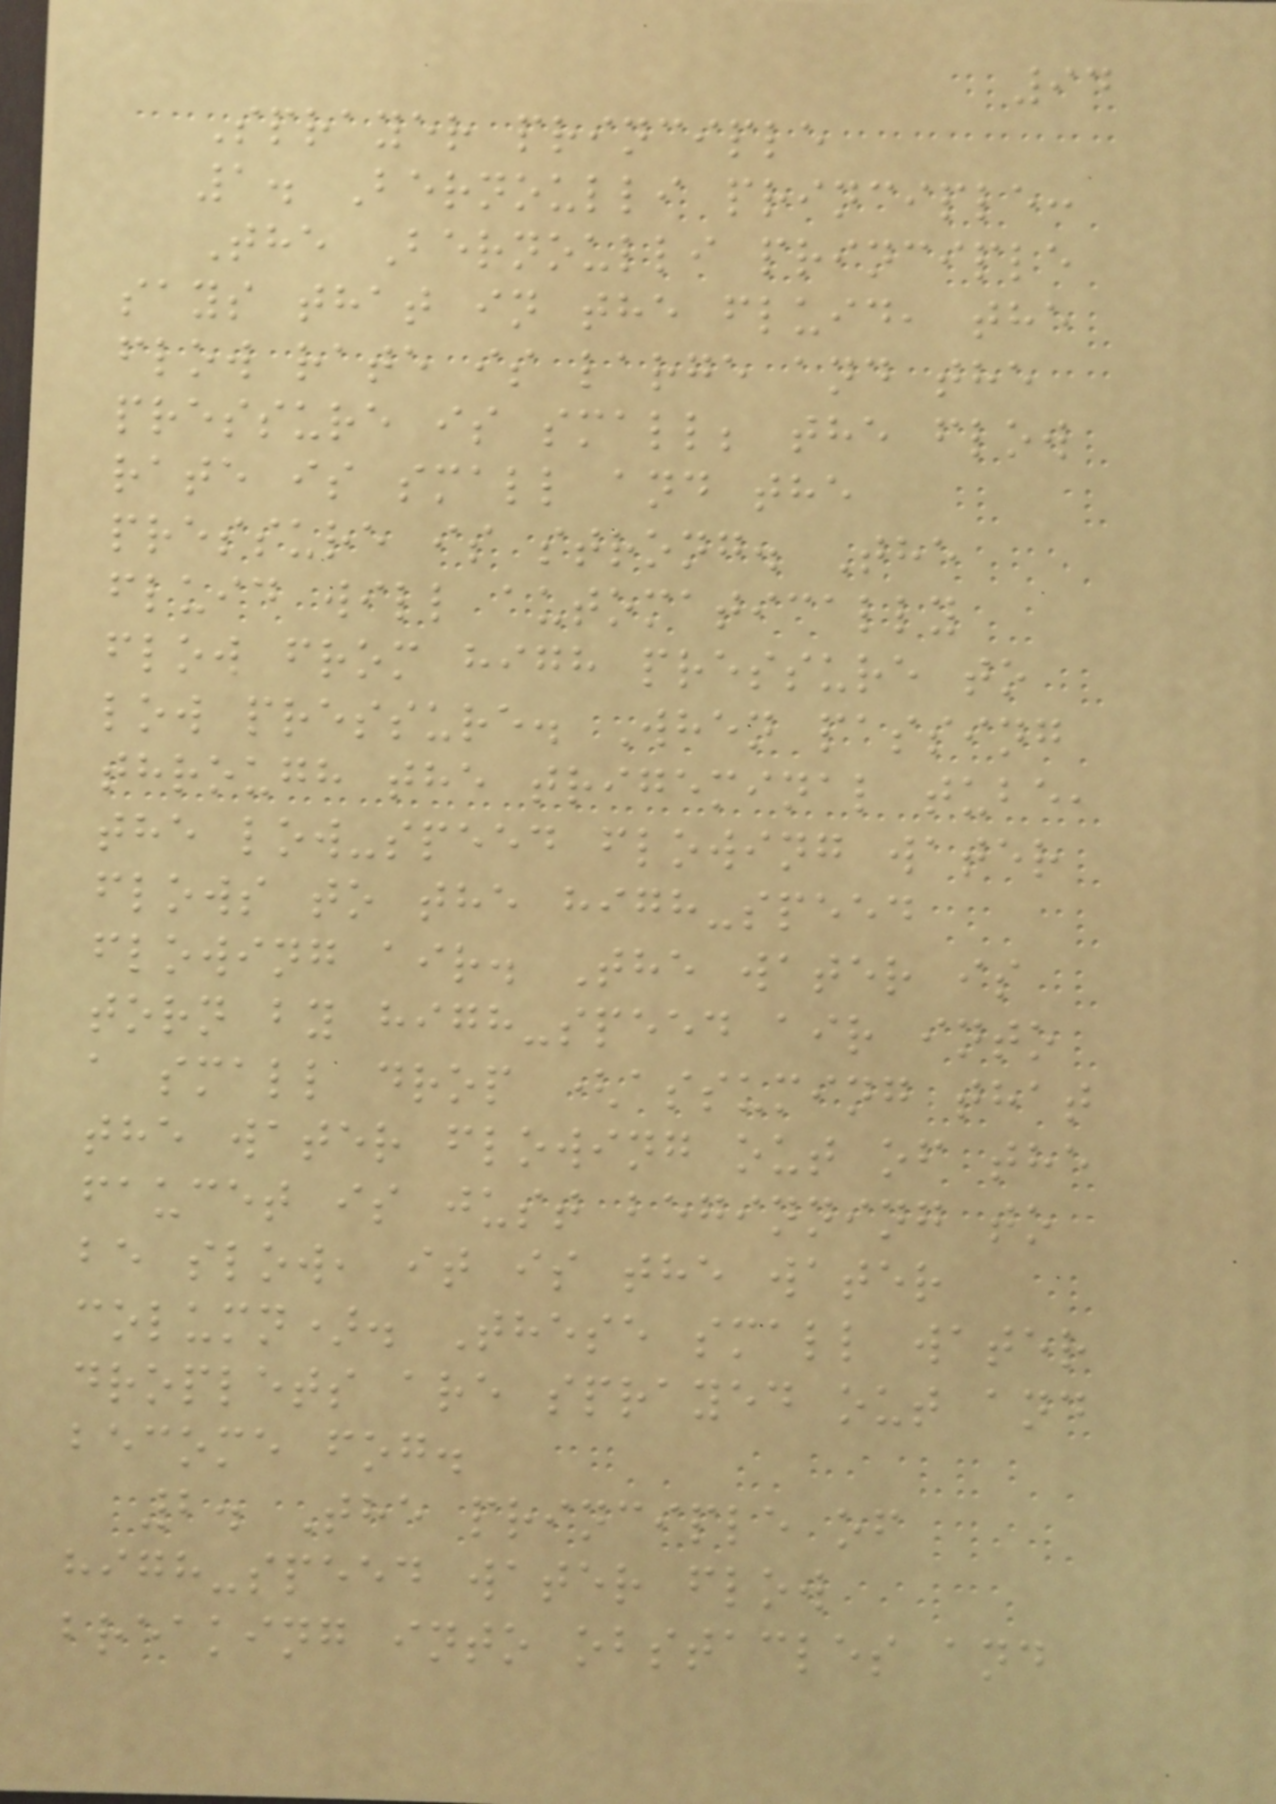94
Sprayer principle
1. Bernoulli principle:
The Bernoulli principle
says that in the fluid, the
flow rate is large and the
pressure is small; the flow
rate is small and the
pressure is strong. The
fluid will automatically
flow from high pressure to
low pressure. When passing
through the trigeminal tube,
the low-speed flowing water
flows to the high-speed
flowing air. The water is
torn by high-speed air into
a small drop (assuming that
the water flowing out of the
faucet is just beginning to
be slow, it is the water
column). These small water
droplets are sprayed out and
become fog.
2. The principle of
high-speed water flow
breaking into obstacles and
